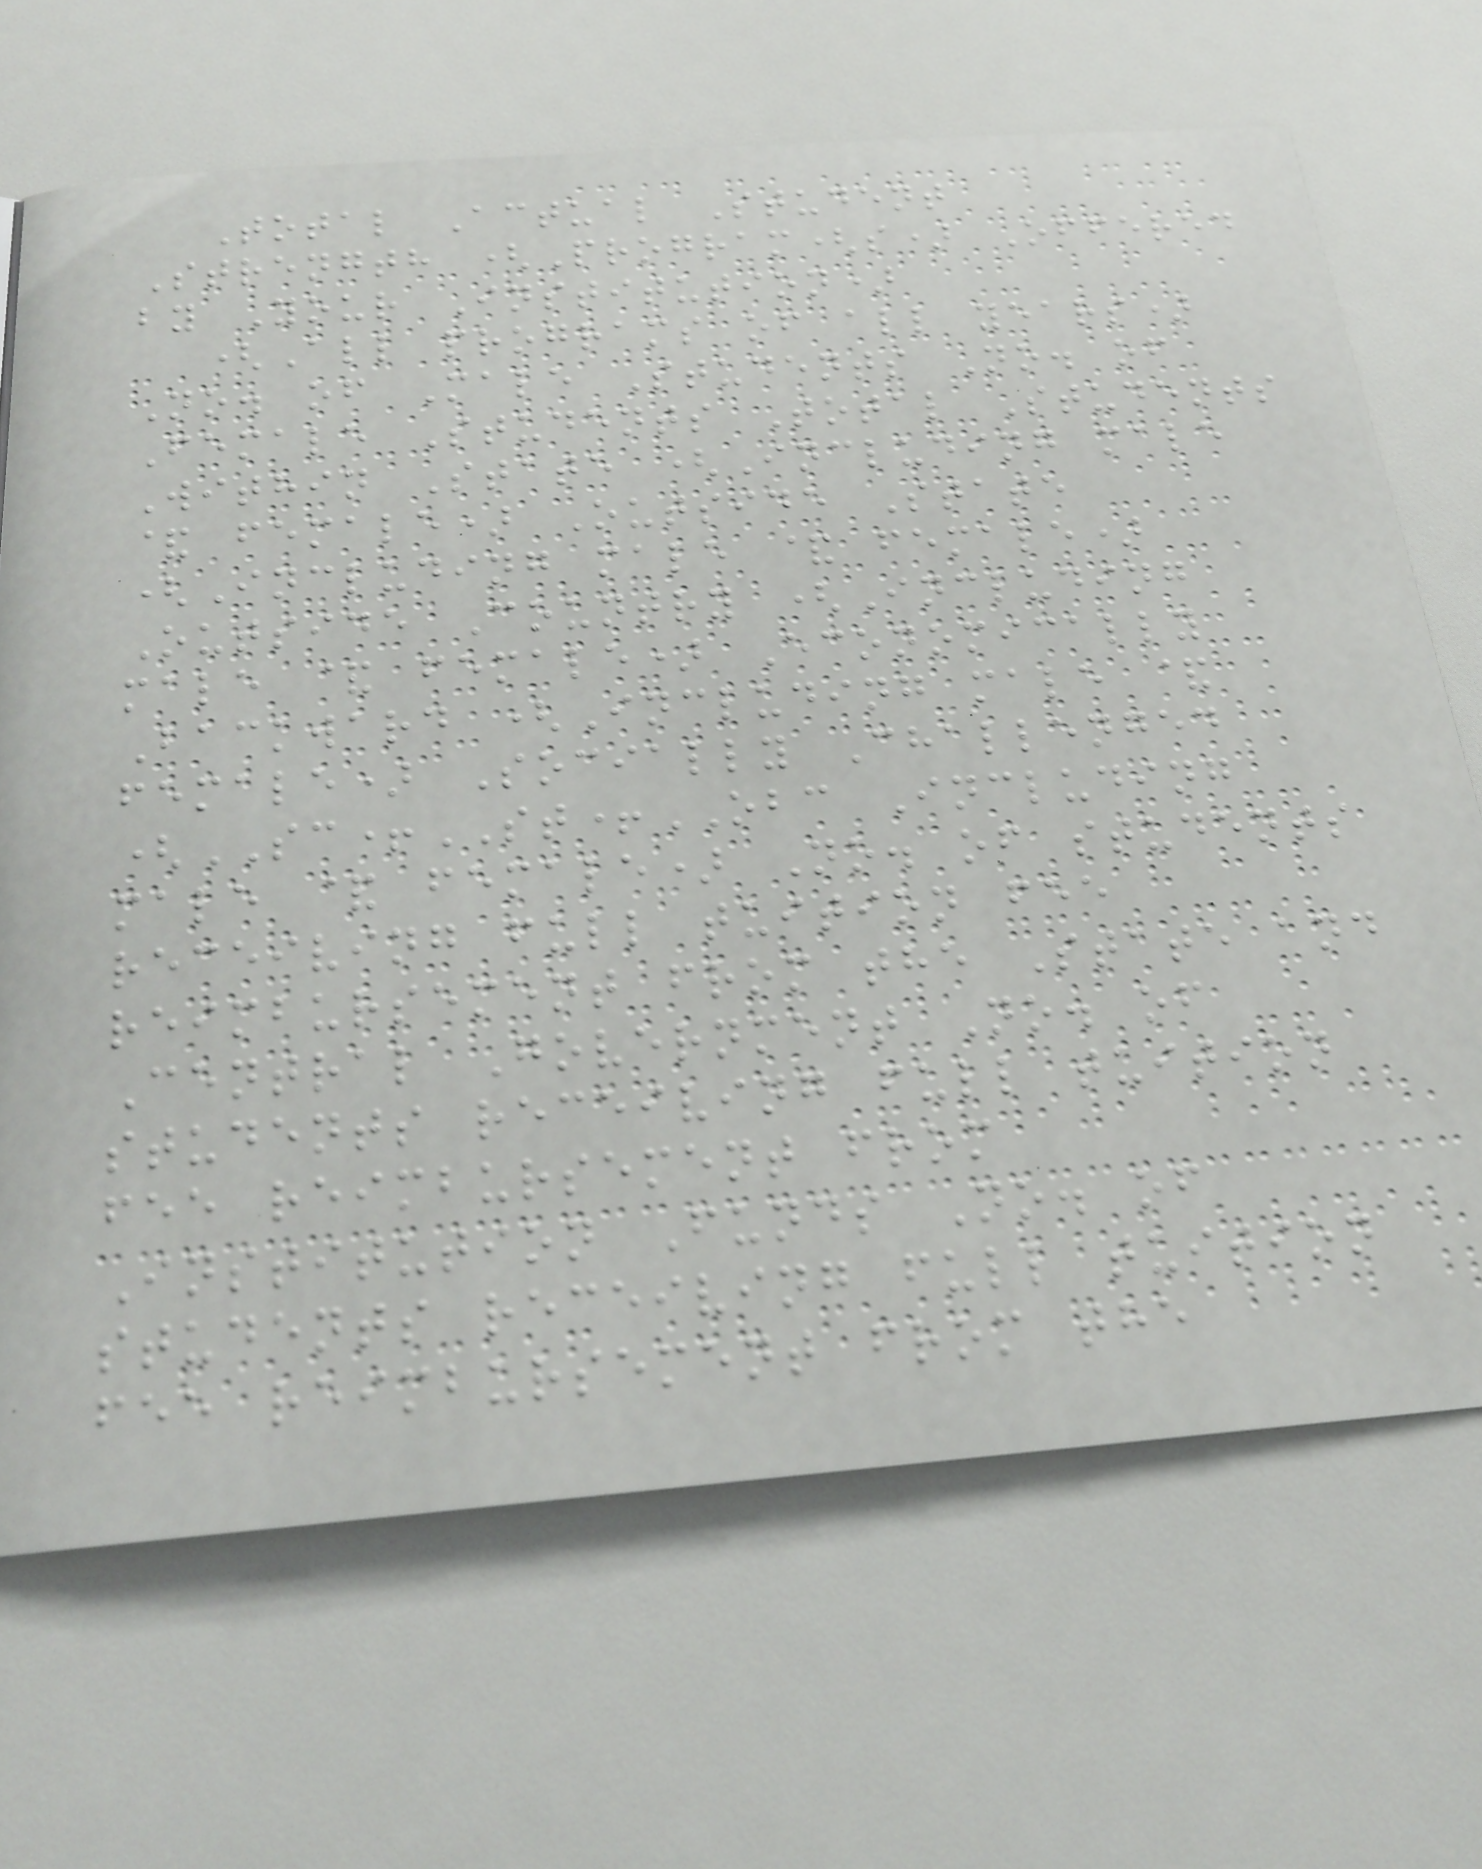Total Actual Student
Strength (Program(s) Offered
by Your Institution)
(All programs of all years)
No. of Male Students No. of
Female Students Total Students
Within State (Including male
& female) Outside State
(Including male & female)
Outside Country (Including
male & female) Economically
Backward (Including male &
female) Socially Challenged
(SC+ST+OBC Including
male & female) No. of students
receiving full tuition fee
reimbursement from the State and
Central Government No. of
students receiving full tuition
fee reimbursement from
Institution Funds No. of
students receiving full tuition
fee reimbursement from the
